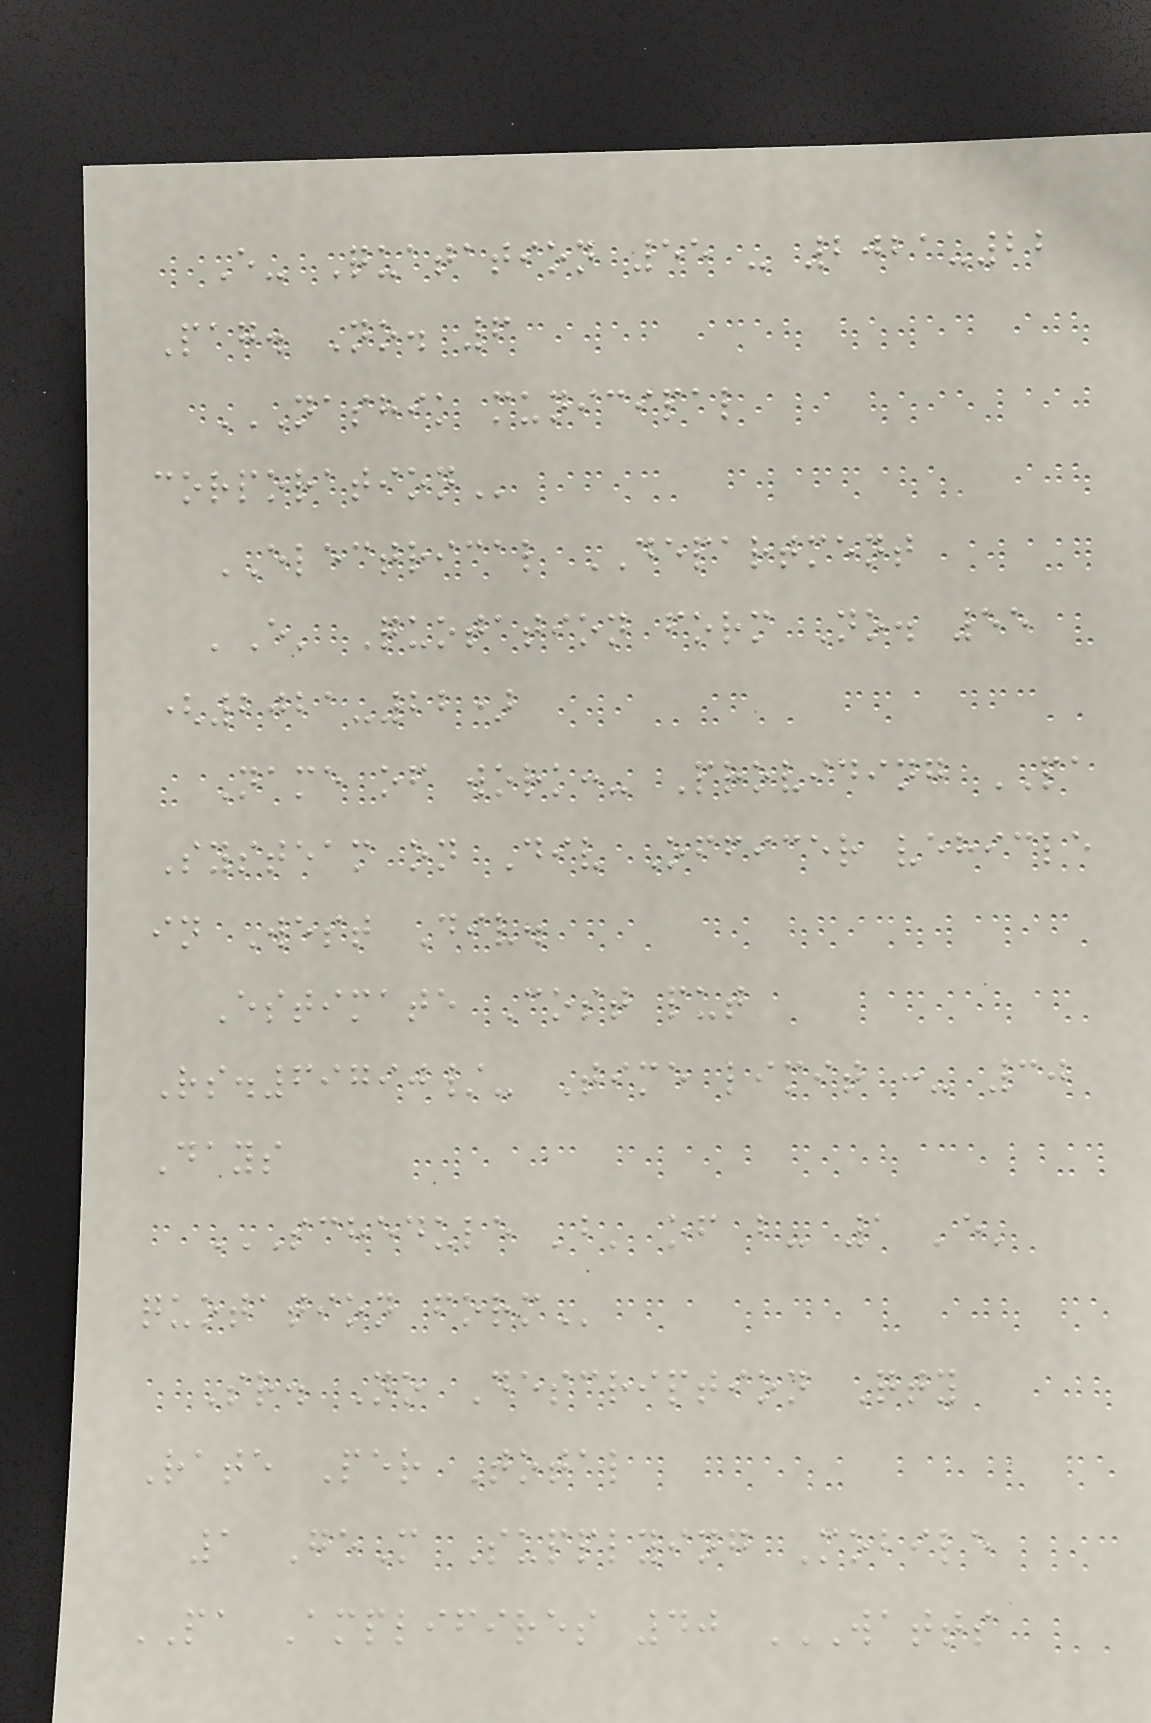E- Quatation 55 - 2021-22
Pag. No. 6
NASHIK MUNICIPAL
CORPORATION
ELECTRICAL DEPARTMENT
'E' Quotation form No. 55
(2021-22)
Name of work:- Providing PA
Systeam on Div Officer vehicle
in West Div.
Estimate Cost put
Rs.69790/- Time limit :- 30
Days
SCHEDULE 'B' OF B- 1 'E'
QUOTATION FORM
Sr. No Description Qty
Rate Per Total
1 GeM Supplying Mobile
PA Amplifires 40 WATTS
